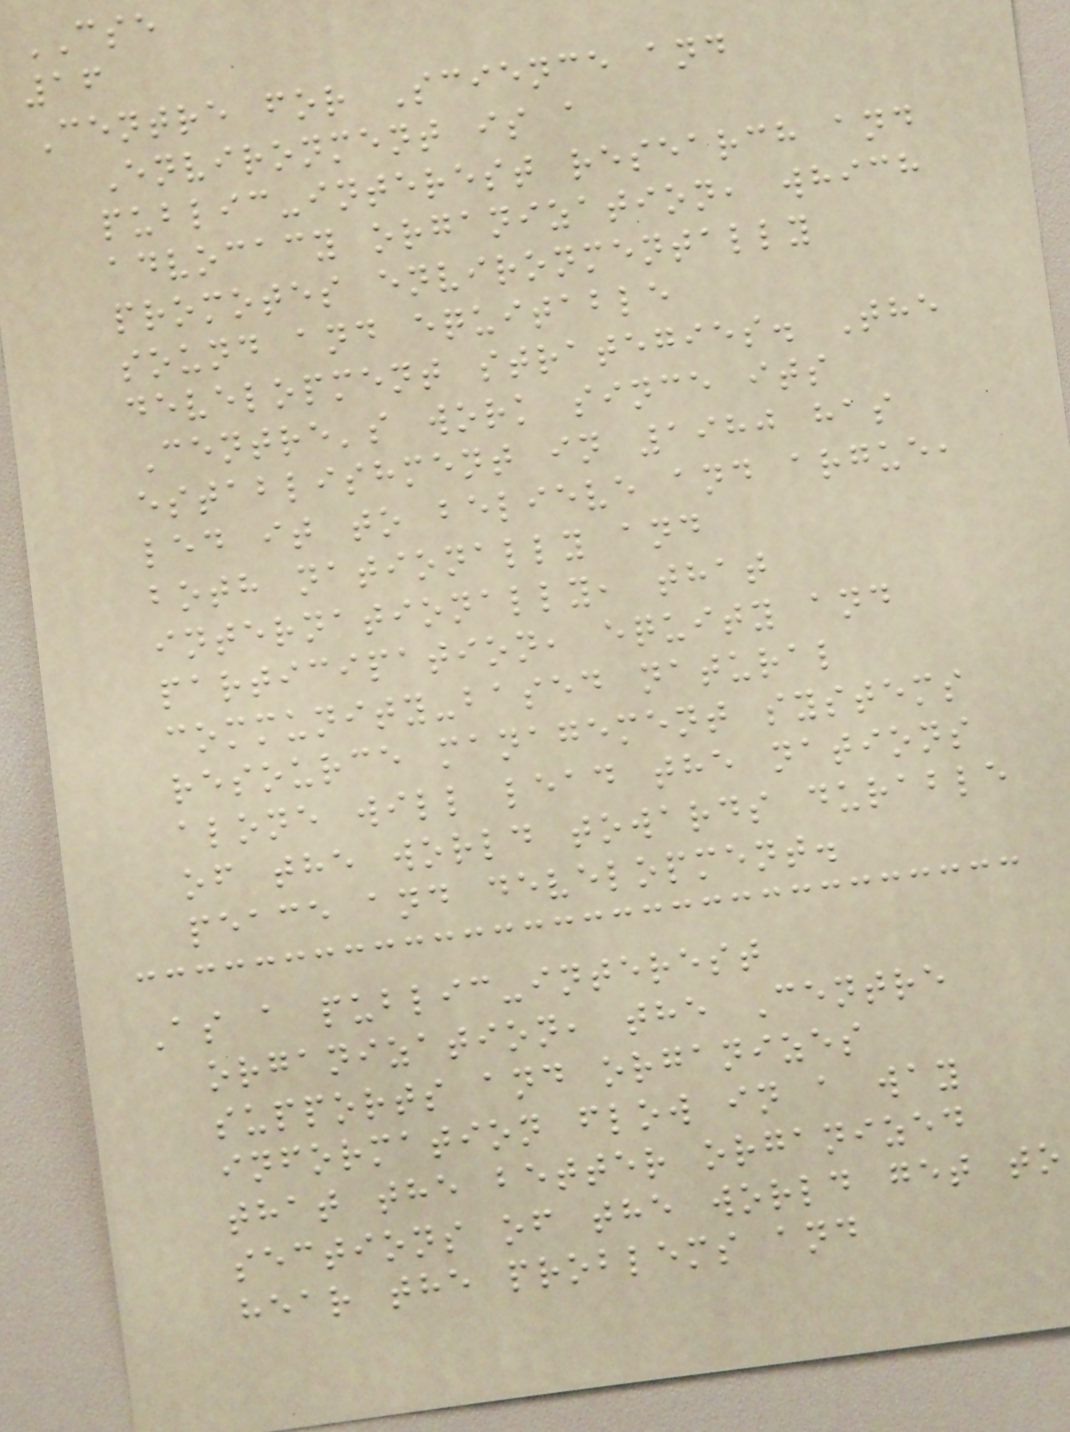CSE
16
Centre for Science and
Environment is a
public-interest research and
advocacy organization, which
promotes environmentally
sound and equitable
development strategies. The
Centre's work since its
establishment in 1980 has
led it to believe and argue,
both nationally and
internationally, that
participation, equity and
community-based natural
resource management systems
alone will lead the nations
of the world towards durable
peace and development.
As a public-interest
organization, the Centre
supports and organizes
information flow in a way
that the better organized
sections of the world get to
hear the problems and
